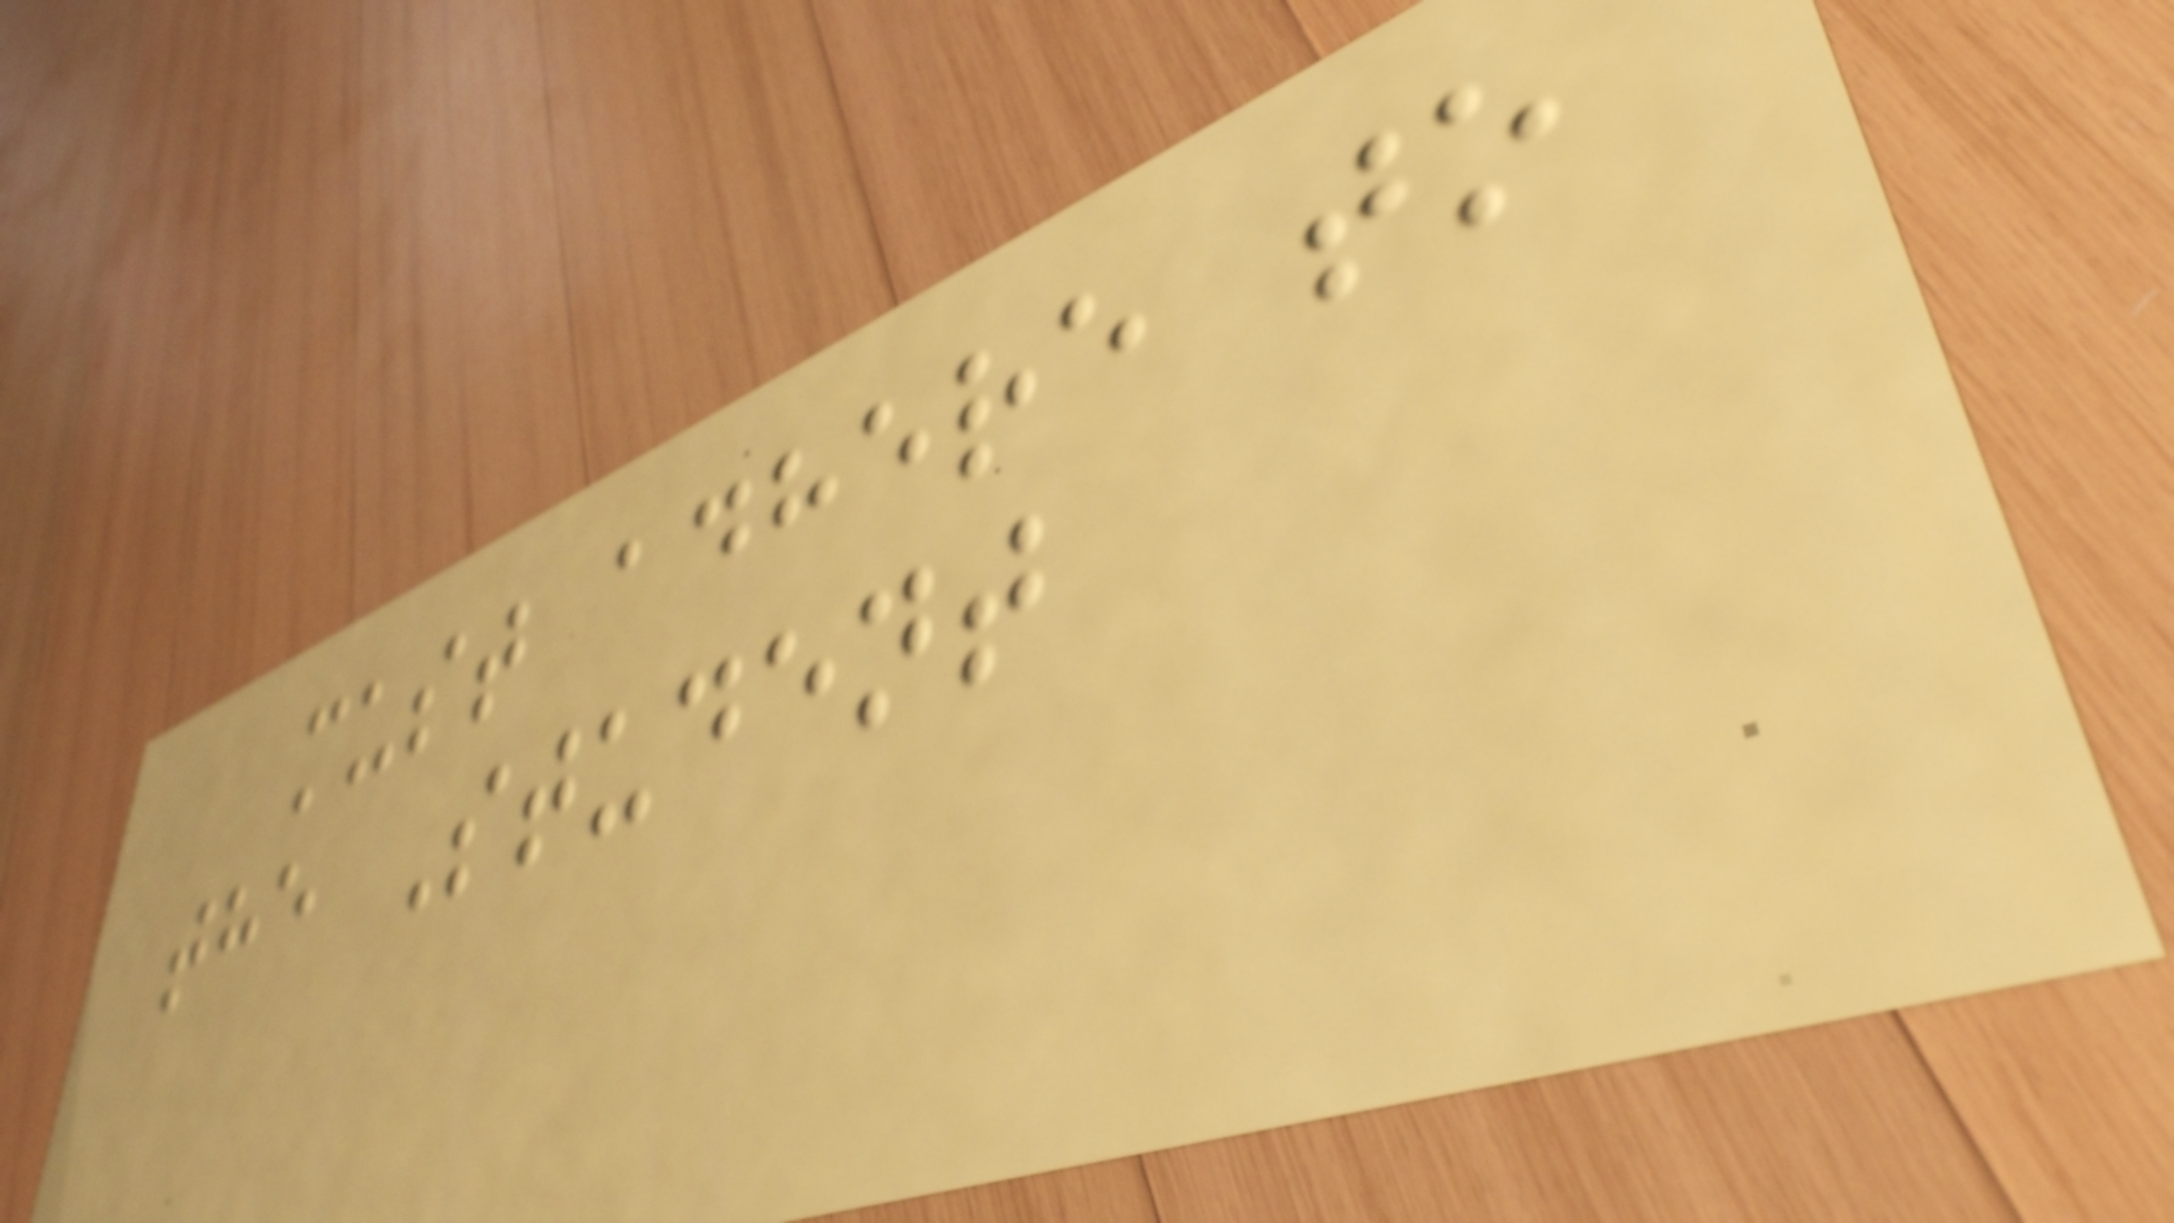must adhere to
the Student
